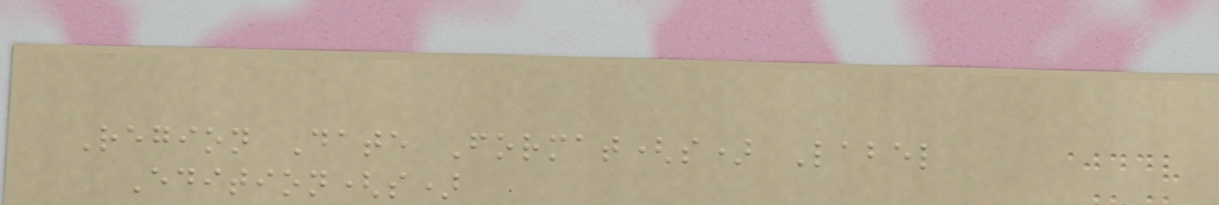Region Date Format(s) Label
Edition(s)
